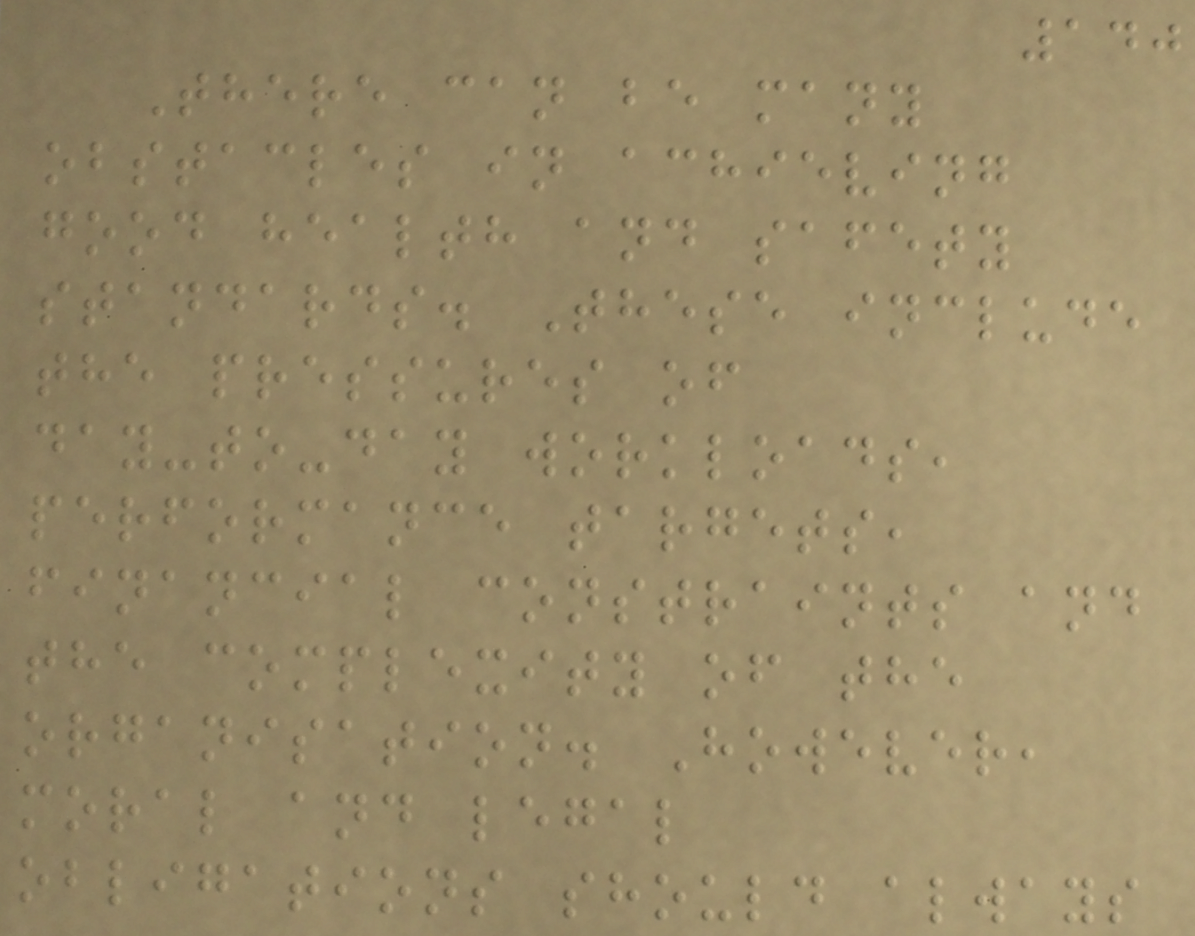140
There can be many
obstacles in achieving
good health and safety
standards. These include
the pressures of
day-to-day workloads,
performance targets,
financial constraints and
the complexity of the
organisation. However,
moral and legal
obligations should always
